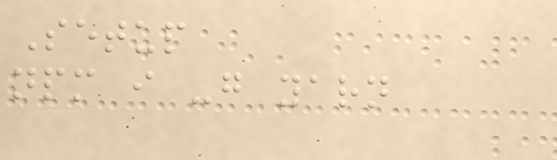Setup
npm i -g yarn
